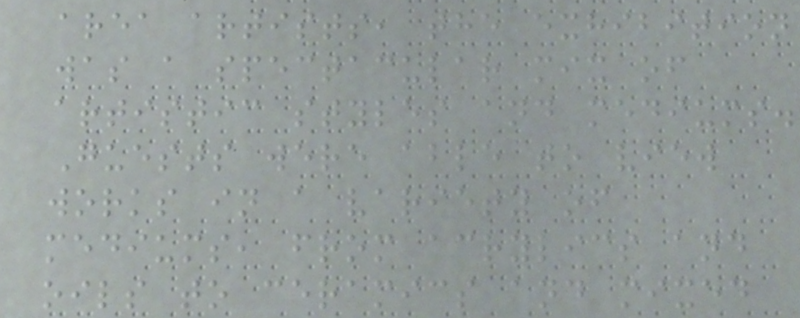area artists, the exhibition
was a spectacular mix of
artistic styles and mediums.
Guests were able to view
works in a variety of
mediums, from acrylics and
oils to ceramics and mixed
